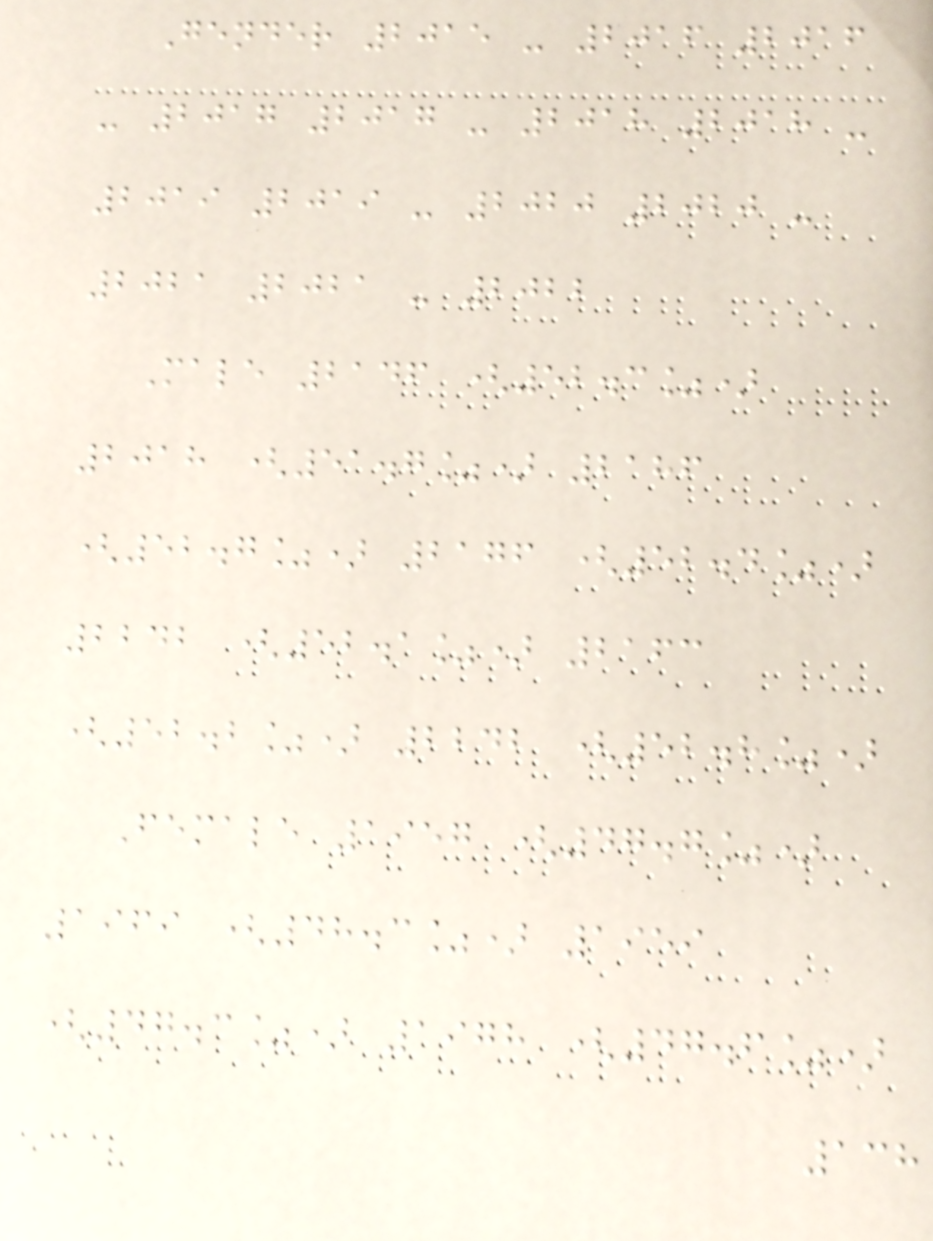Gender 2015 - 2016 2016
- 2017 2017 - 2018 2018 -
2019 2019 - 2020 2020 -
2021 2021 - 2022
Male 2146 (52.3%)
2018 (51.7%) 2186
(52.7%) 2176 (52.4%)
2242 (52.1%) 2163
(52.2%) 2242 (52.8%)
Female 1957 (47.7%)
1969 (48.3%) 1959
(47.3%) 1978 (47.6%)
138
